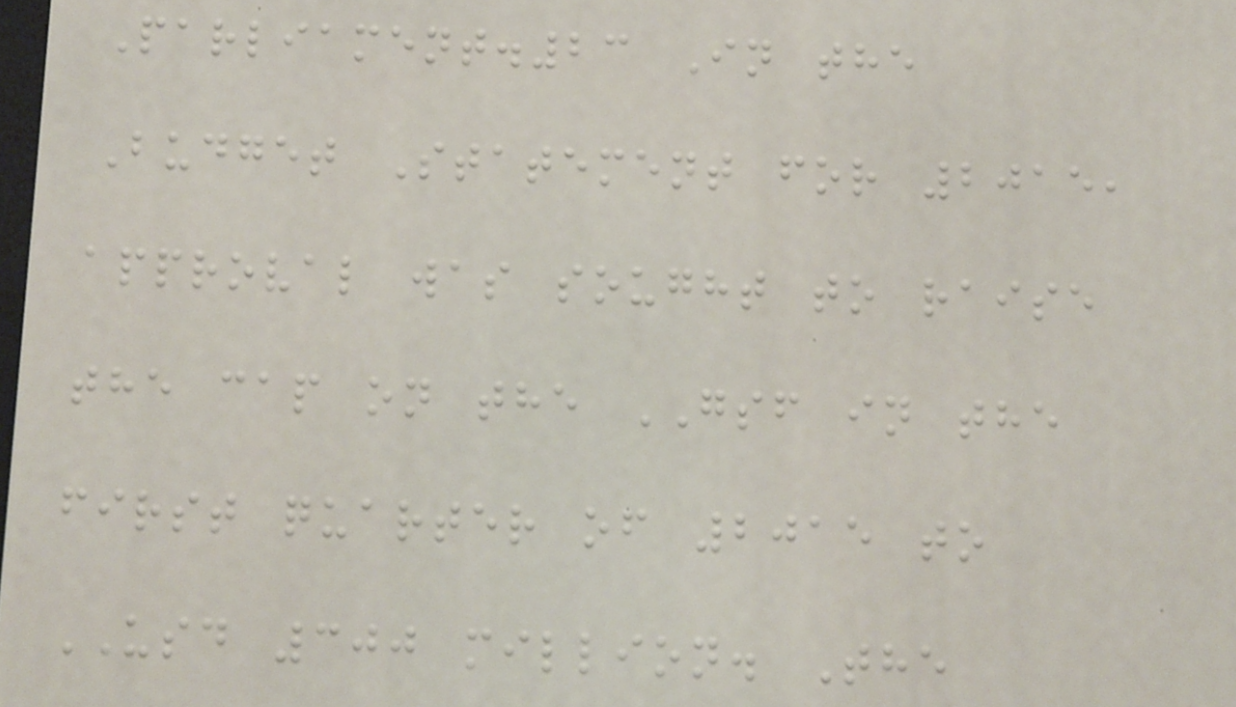Parliament.23 In the
Budget Statement for 2015,
approval was sought to raise
the cap on the GSF in the
first quarter of 2015 to
USD 300 million. The
